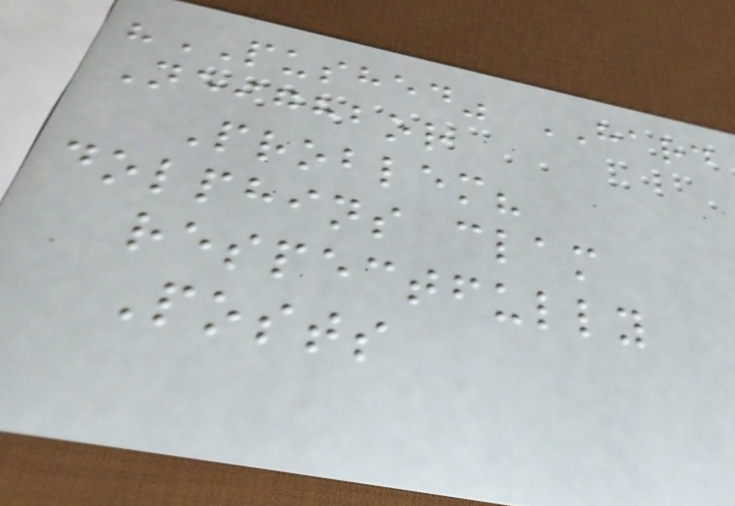"PUSHED" HARD
Neighbor
Problem?
dolphins clam
respectfully
Posts
